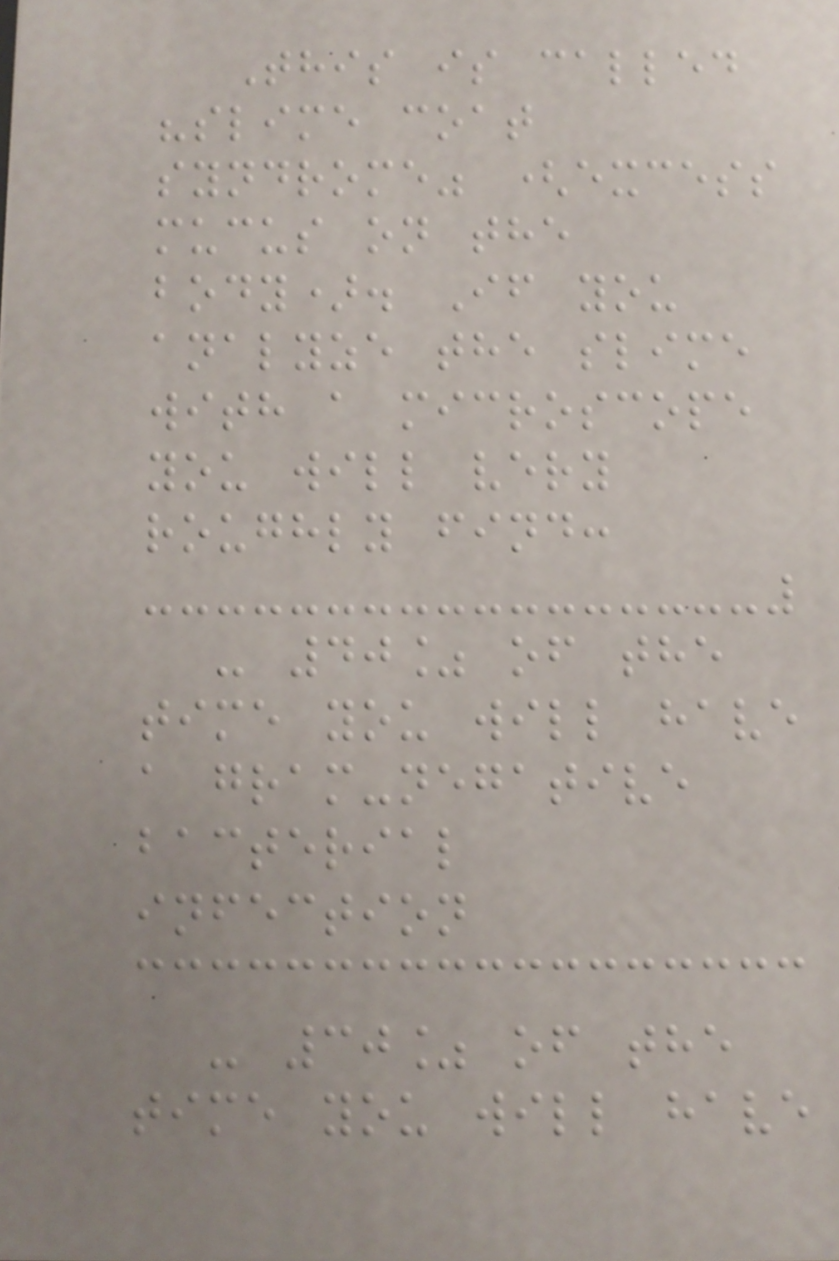This is called
"slime coat
syndrome" (excess
mucus on the
body). If you
analyze the slime
with a microscope
you will very
roughly find:
- 40% of the
time you will have
a gram-negative
bacterial
infection
- 30% of the
time you will have
